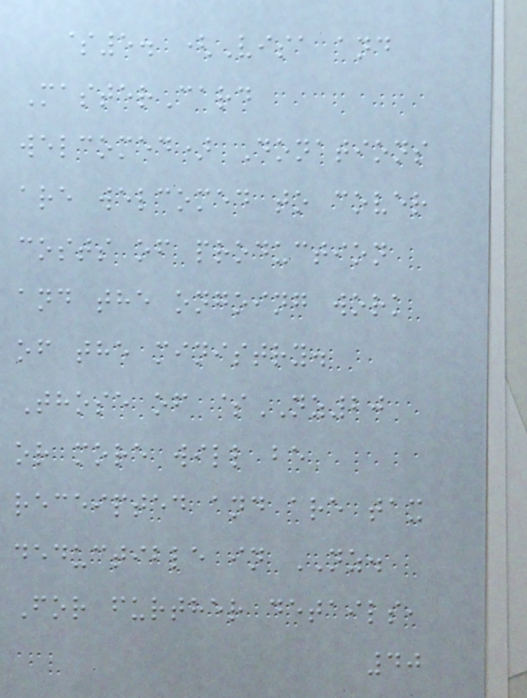$5. (Visa and
MasterCard
welcomed) Donations
are welcomed to cover
costs of production
and the ongoing work
of the ministry.
Those of $NZ20
or more will be
receipted and are tax
deductible in NZ.
For further details,
40
